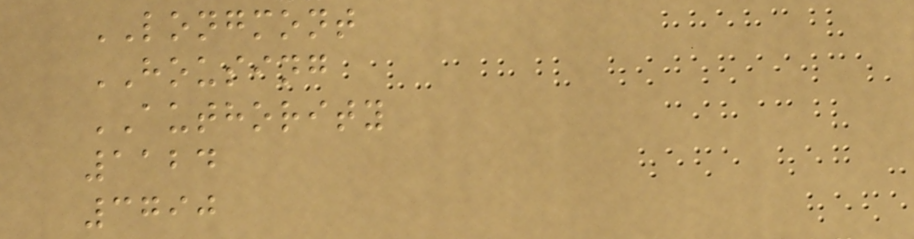LONGMONT
HOUSING
AUTHORITY
1124
3790
